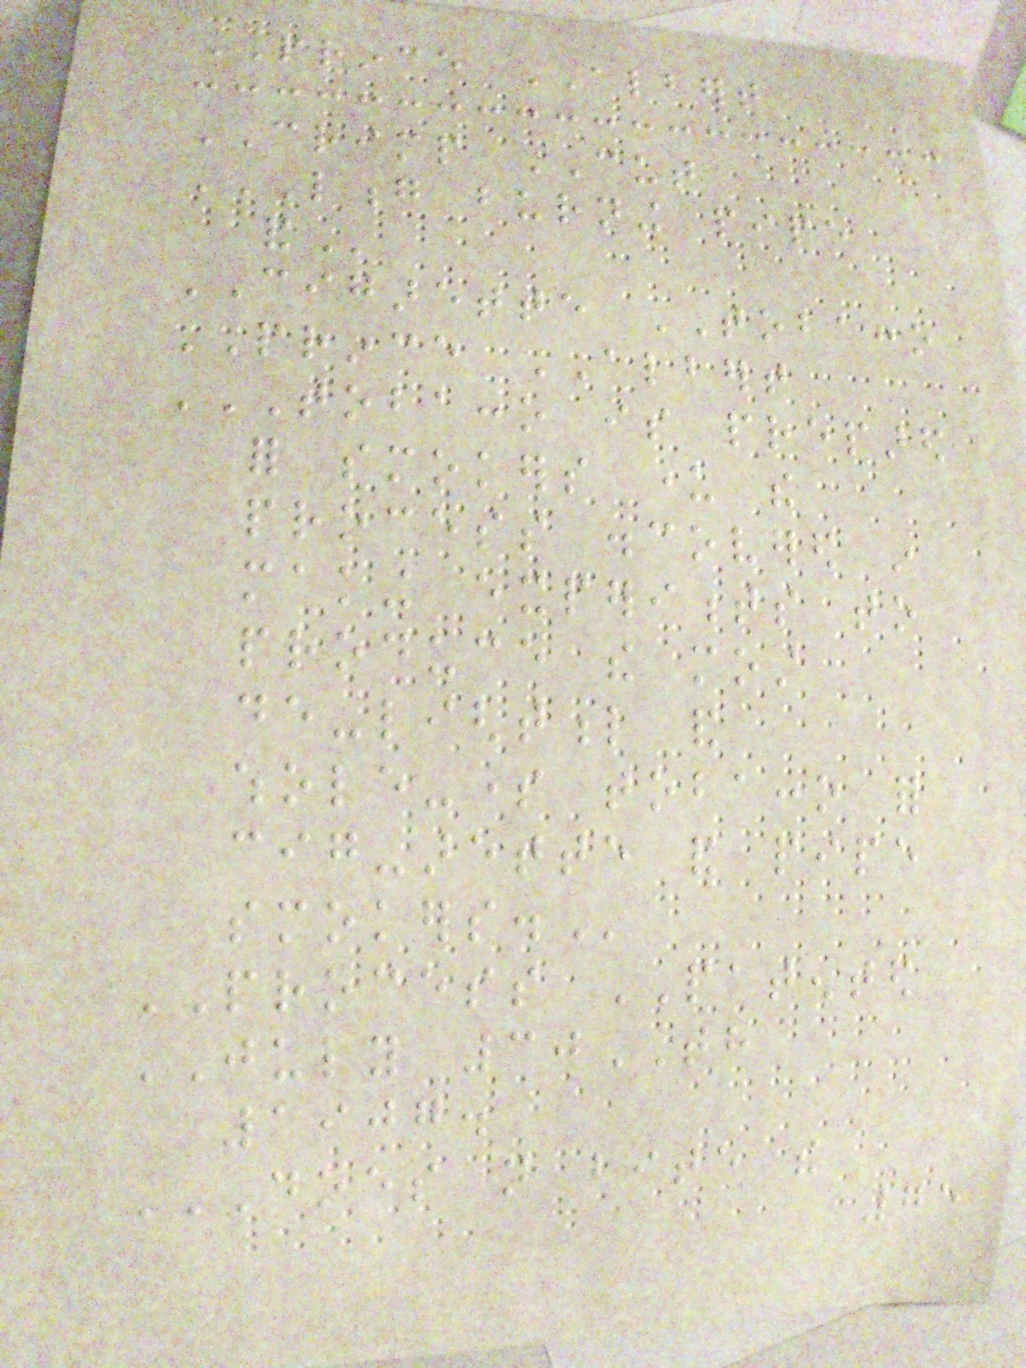PRINCE ALBERT
CRIMP CUT
LONG BURNING PIPE
AND
CIGARETTE TOBACCO
PRINCE ALBERT
TOBACCO IS PREPARED
FOR SMOKERS UNDER THE
PROCESS DISCOVERED IN
MAKING EXPERIMENTS TO
PRODUCE THE MOST
DE-LIGHTFUL AND
WHOLE-SOME TOBACCO FOR
CIG-ARETTE AND PIPE
SMOKERS.
PROCESS PATENTED
JULY 30TH
1907.
DOES NOT BITE THE
75
